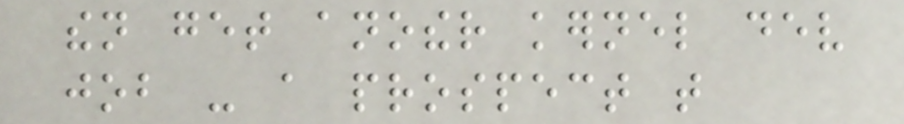then get another kernel dev
job - a prospect that
